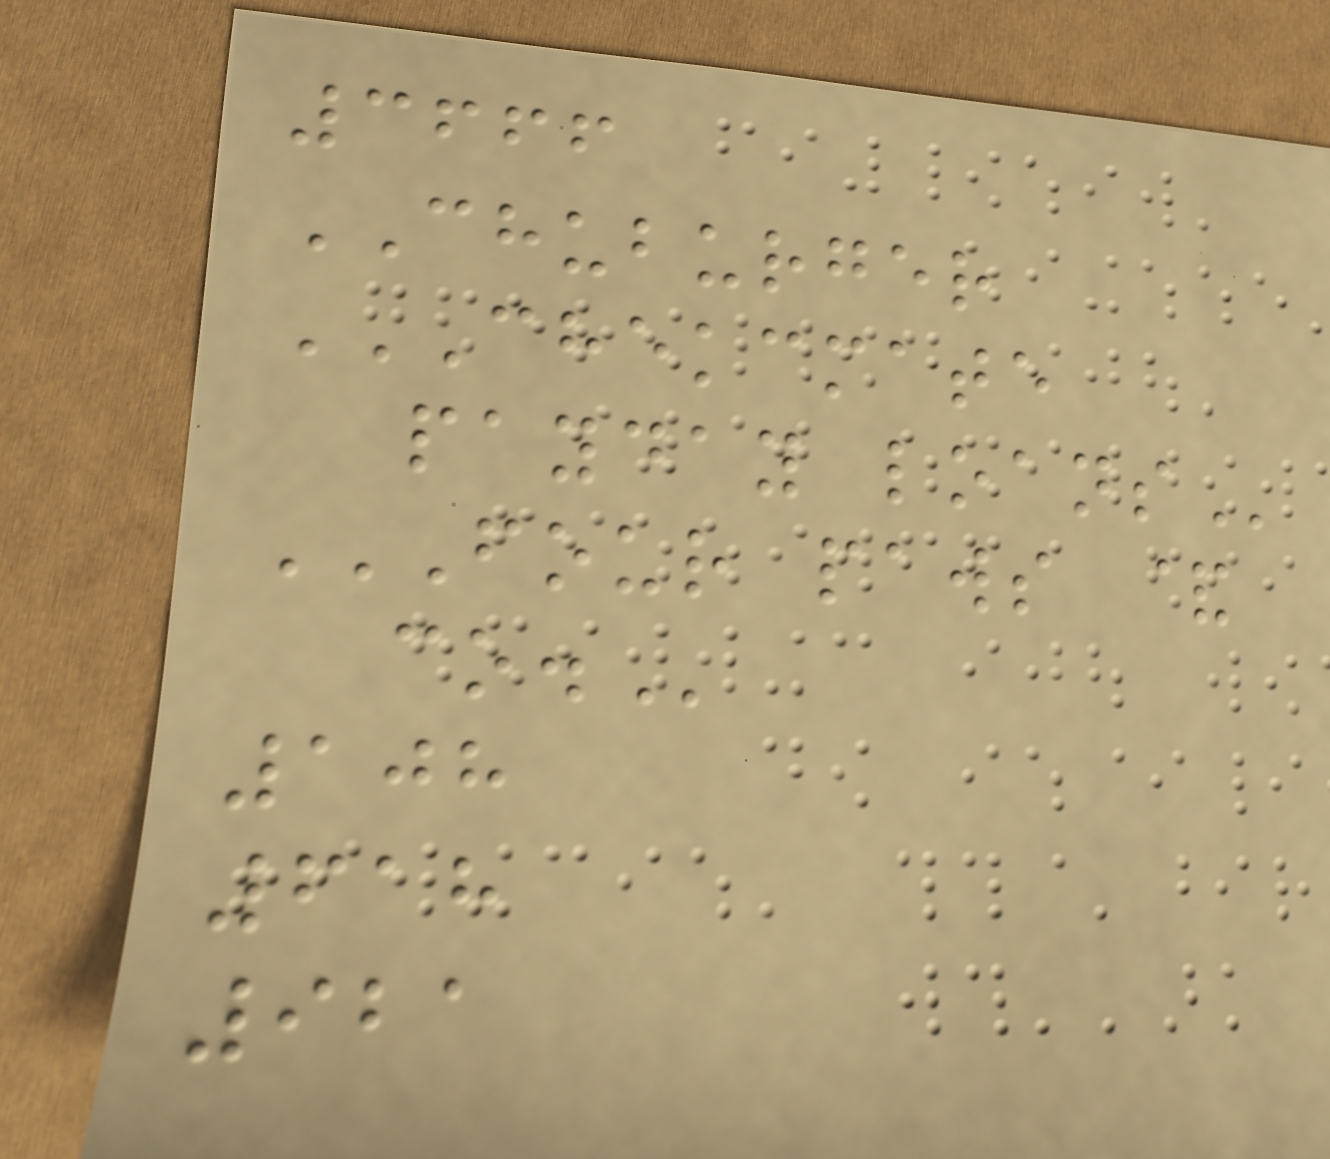3666
CHUBURGER
CHEKCMATE
PAYDAY LOANS
FOUR PAWS &
CO.
108
618
921
